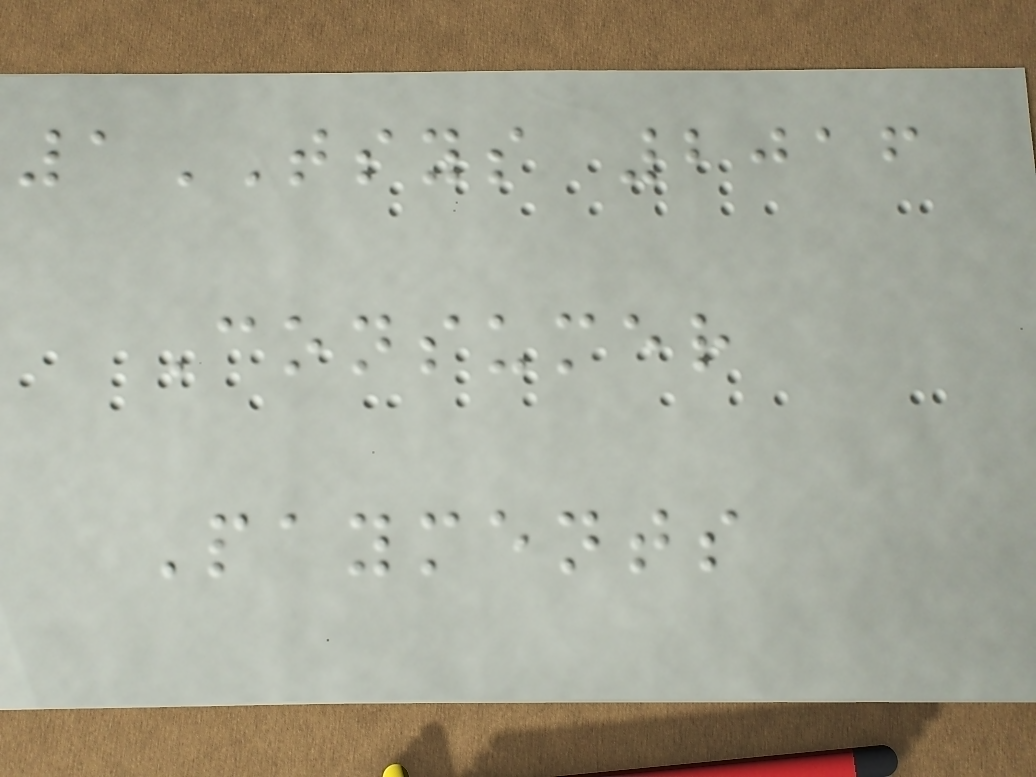1TSYS 2016
Consumer
Payments
